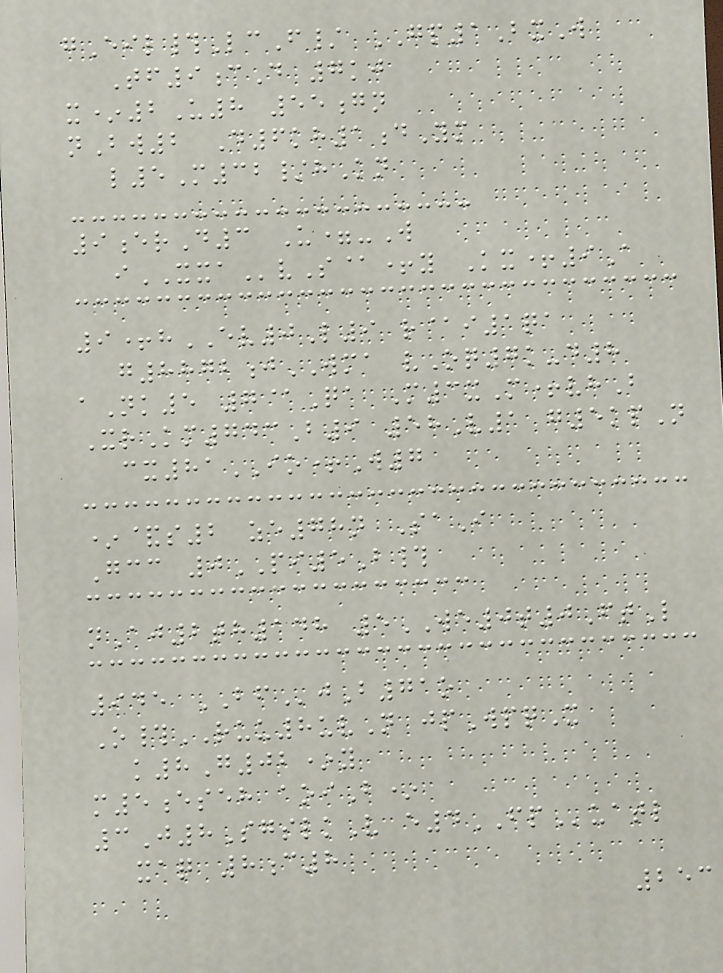gEil#LcF/ GP1BxW
Tf9cD 7kj
x*2U8 55gn
nBw2 D6kh1dYm
l5M32/hKn
9erD3 U=-W
iXXAvS@+y Kx+9A
9+hEV0L9 r@i1qa
g8872jWMA vOq7k-d8
aNk5 7@Qa M3xM+vhB
XrKm743B9 58V1 g5kpN
cx81IO+W7
*&s2 ze78n SaI
Gcc 0PI5B#
nAj2th148 5WE0t0FtL
945 BFjB71o
O#RUU8uvN jpWpqX
k8G02*y
m5eseh aoiB*
3J8SgslkV e4FPuatl
xaq 8c8
253
